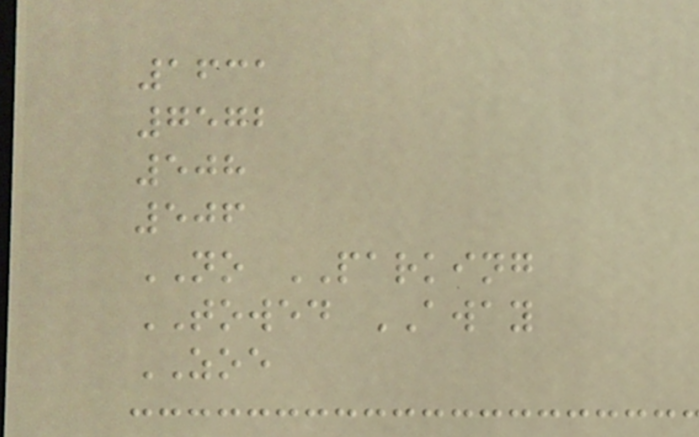1631
7572
508
506
NO PARKING
TOWED AWAY
ZOE
